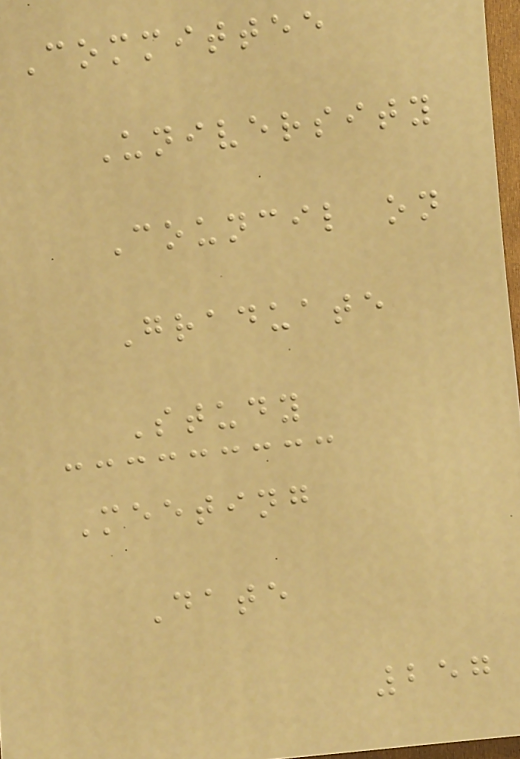Committee
University
Council on
Graduate
Study
Meeting
Date
257
